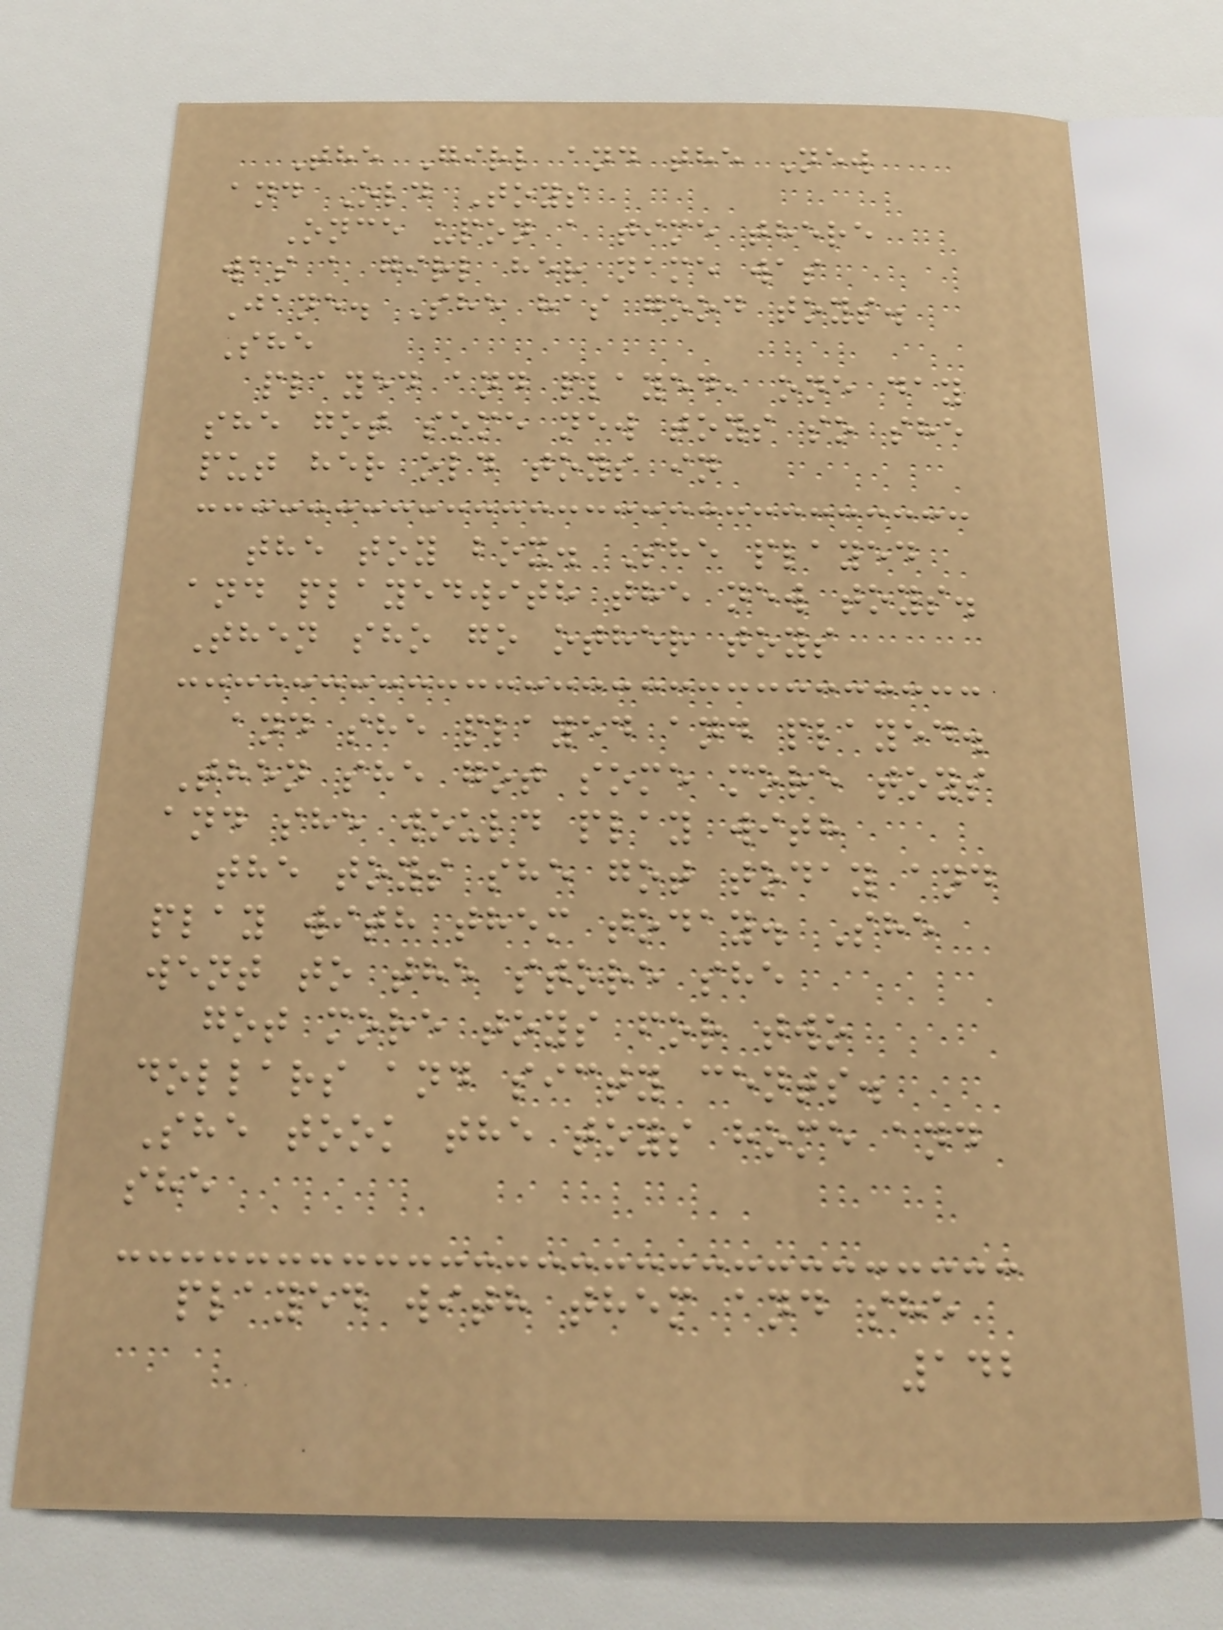The Girl and the New
and Old Toys
Once upon a time there
was a girl her name was
Jane. She has good toys.
She
played and played, one day
she got some new toys so she
put her old toys in
the toy box. She played
and playedwith the new toys.
Then sho go other toys
and she played and played.
Then she got some more toys
and she would play with
the toys she got today and
play with them today. She
went to the store she
got more toys for two
dollars and sicty cents.
She took the toys home and
she
played with them and she
142
